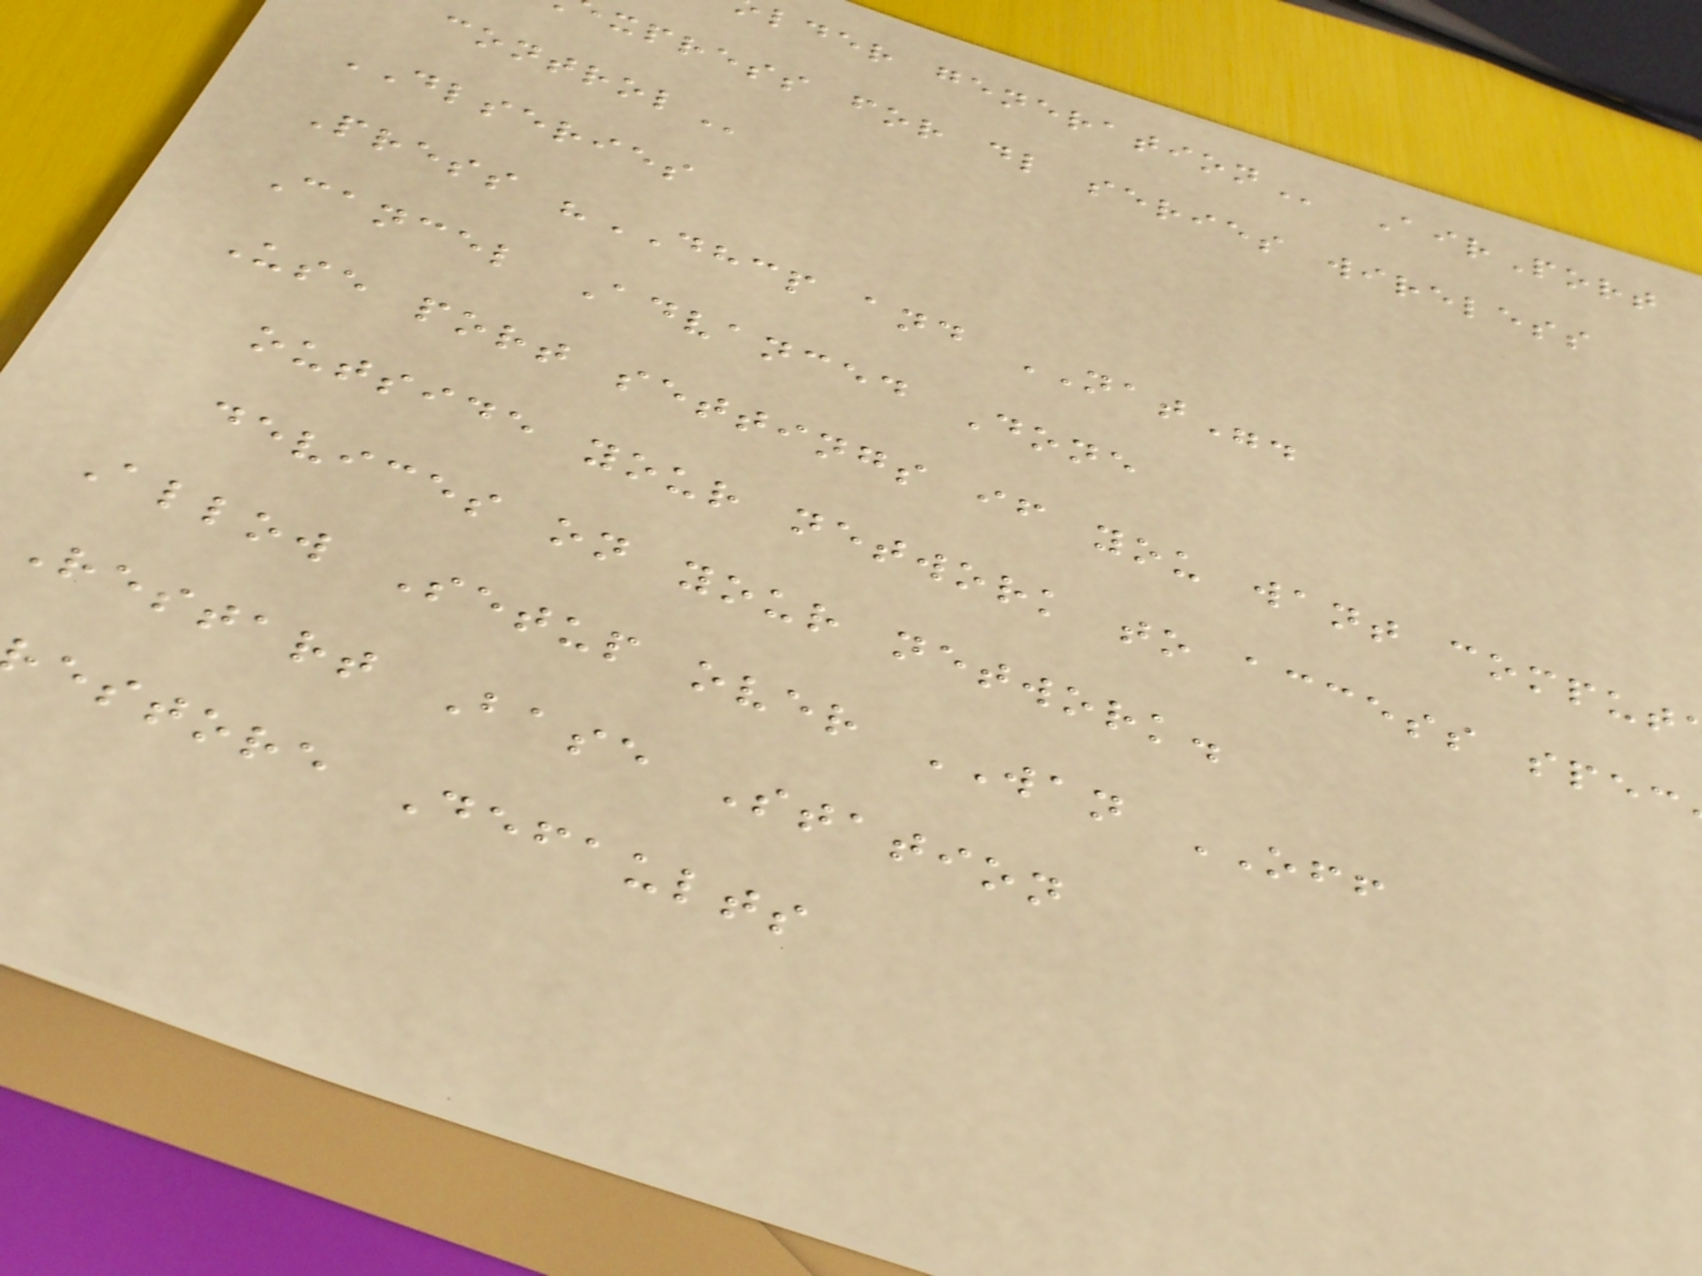xpress for dl series wireless
DLSERIES
Press "DHCP and NAT".
Cancel Advanced Done
Use port settings if you want comput
outside your network to access spec
devices on your network.
Allow Setup over WAN OFF
Restart Base Station
estore Defaults
